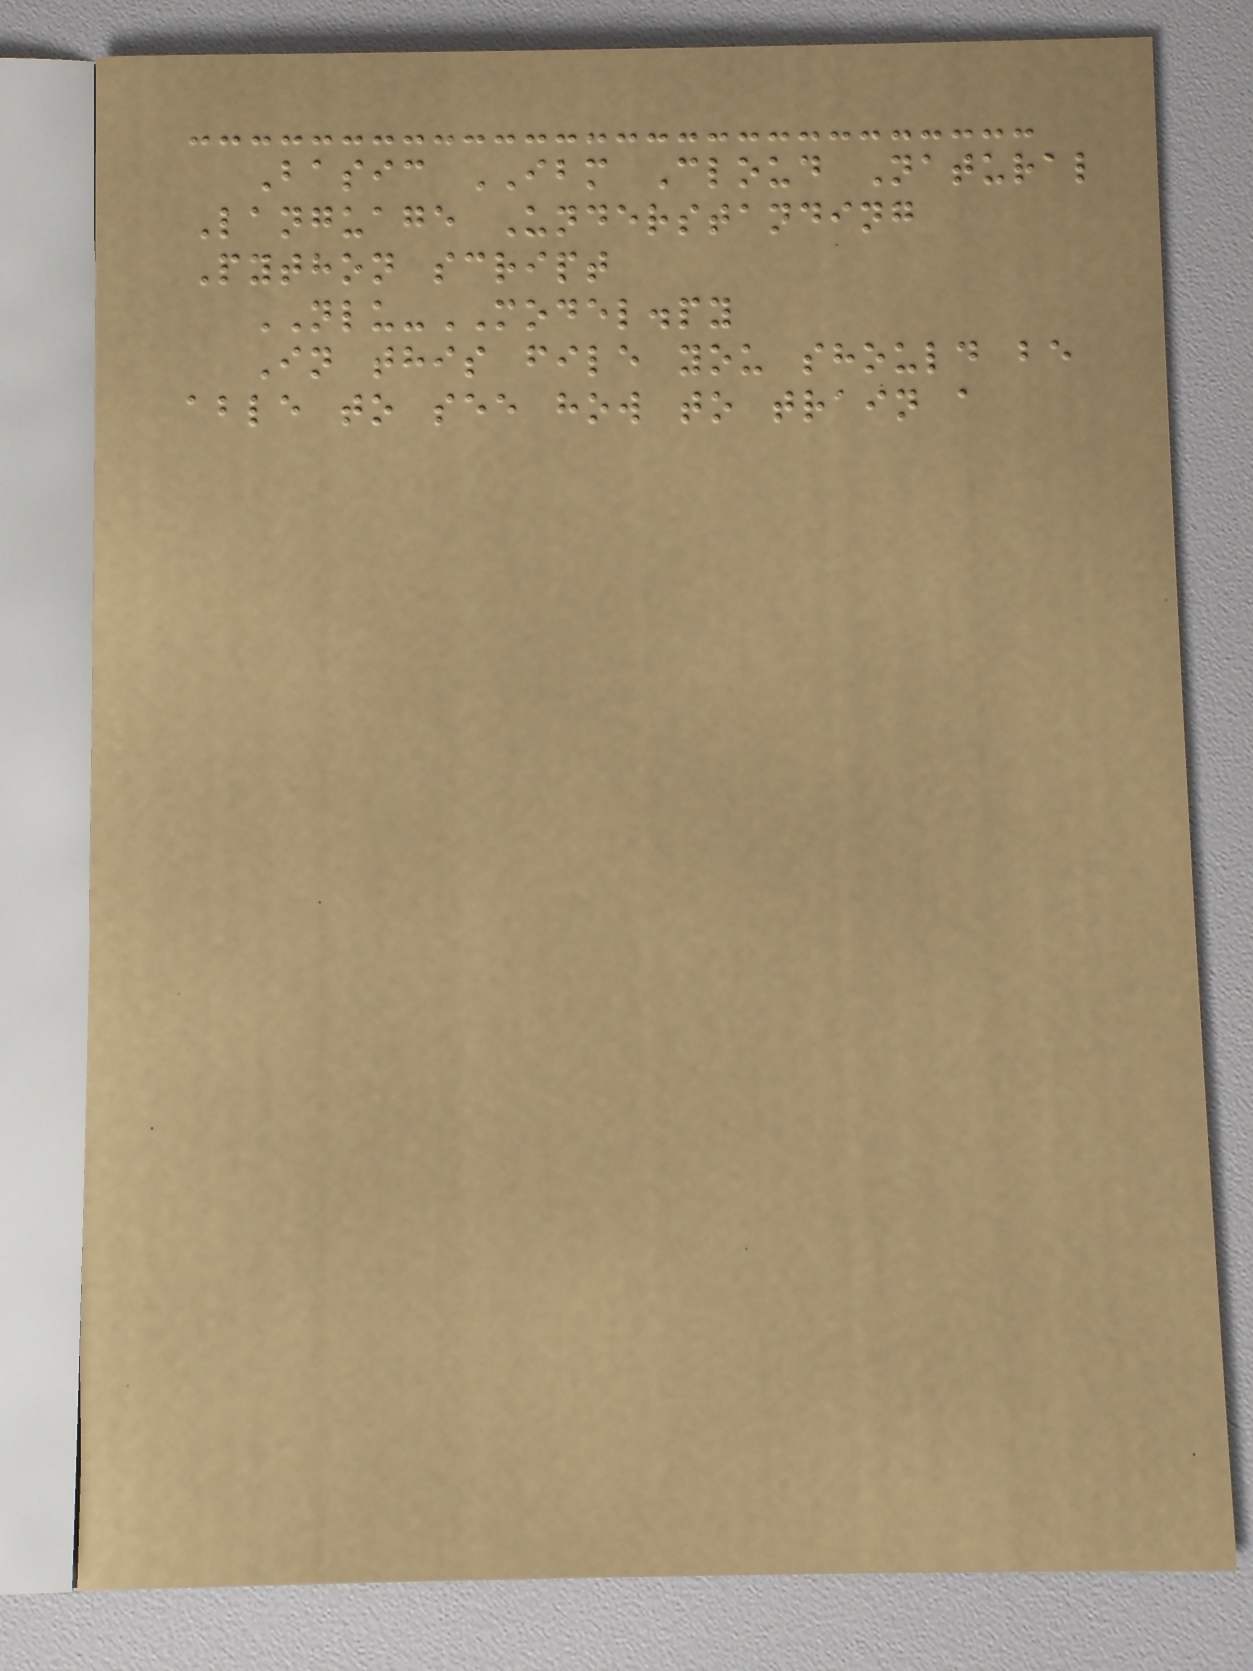Basic IBM Cloud Natural
Language Understanding
Python script
NLU-MODEL.py
In this file you should be
able to see how to train a
